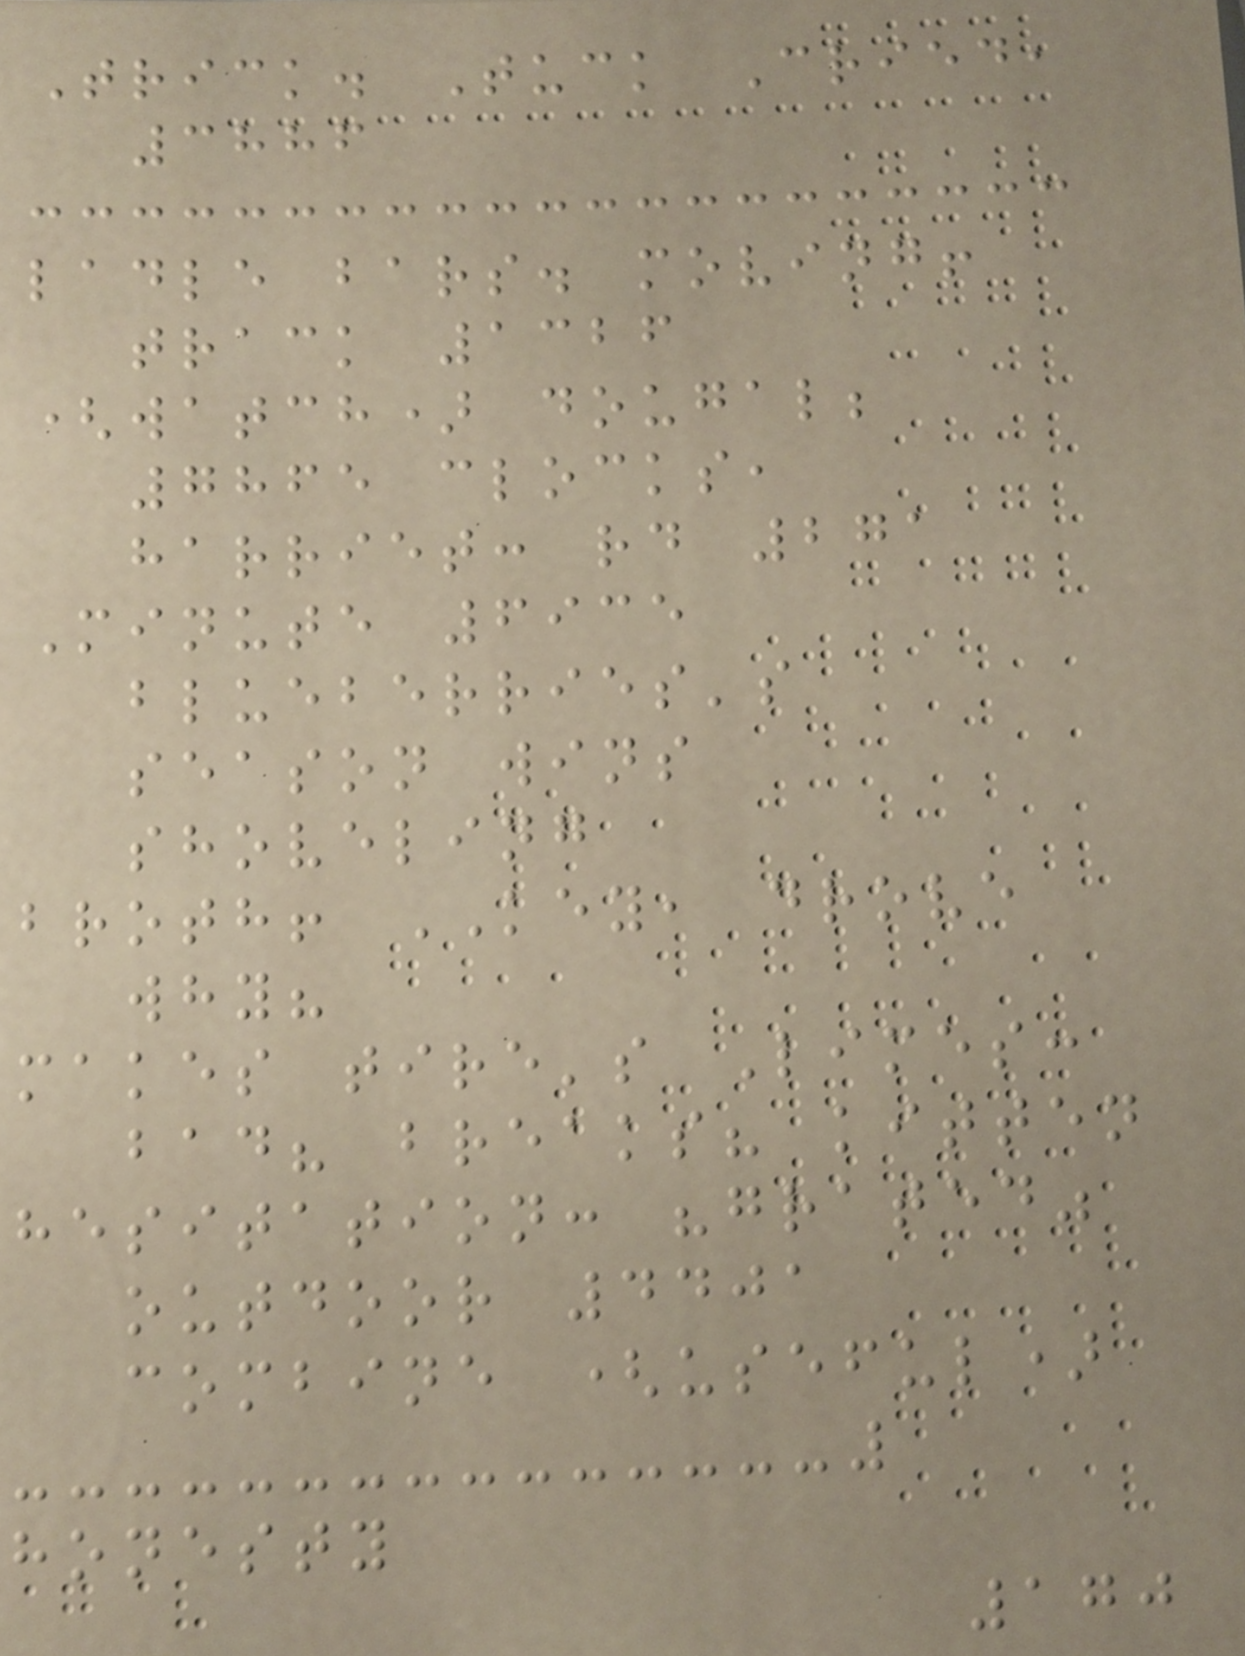Trick. Tuck Cried,
3886
ladle bars. moving!
track 1326
(watch) dougal;
7865 clocks,
harriet: rd 271
Minute 6935
blueberries's
season wins
shoveling
broth! KEY, drove
why?
makes tire's Limes:
bad? breaks? kitten
hesitation: "grated"
outdoor 4401
combine (useful)
honesty
170
